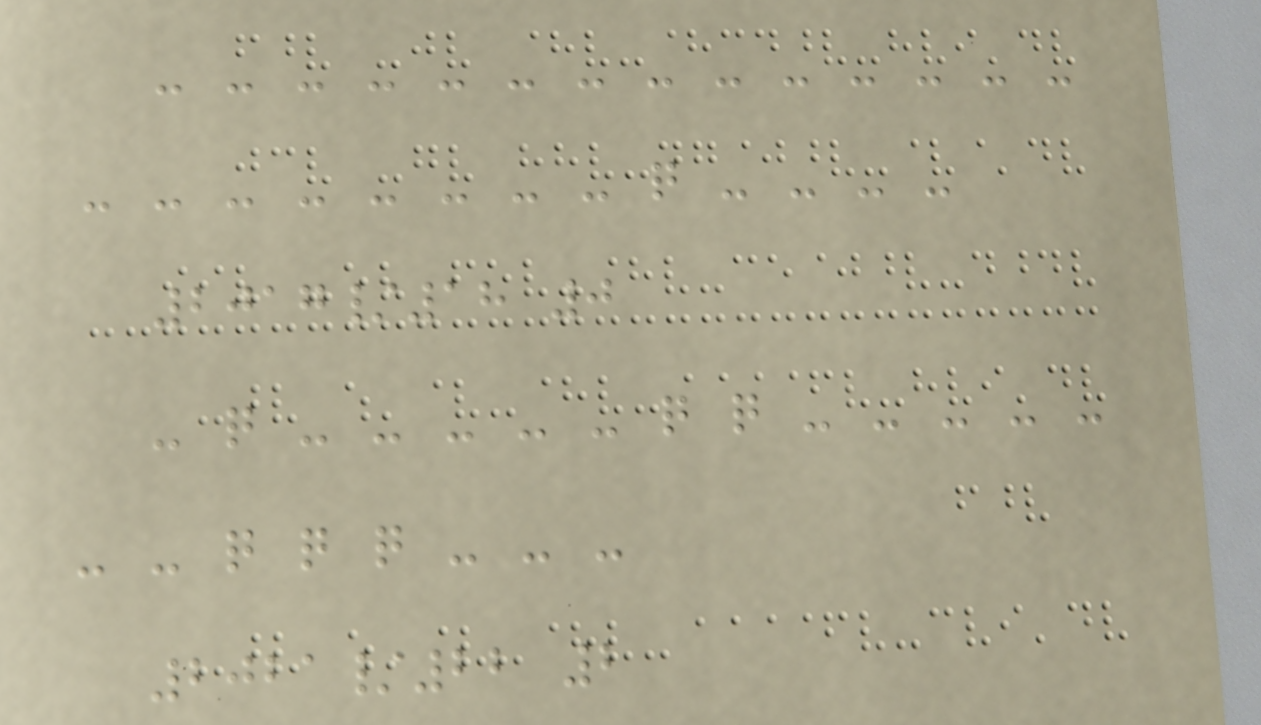- - - - - - - - - - - - - -
- - - - - - - - q - - - -
2017/18 0
- q - - - - - q q - - - - -
- - q q q - - -
2021/22 2
